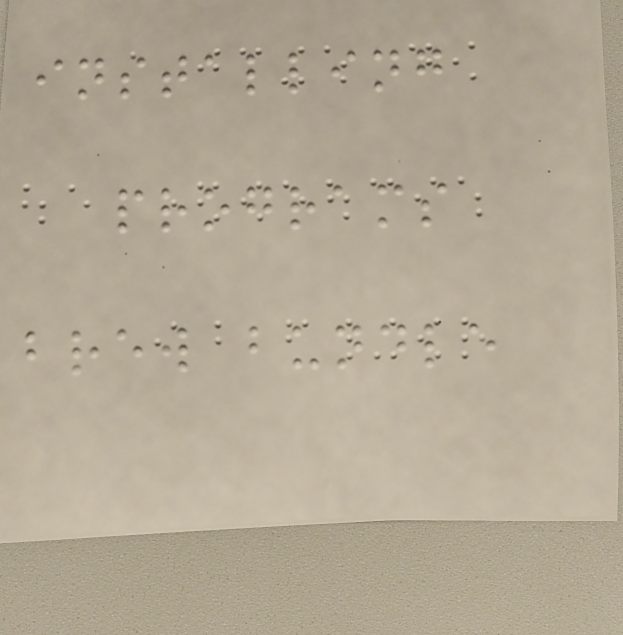installing
programs
brew bundle
